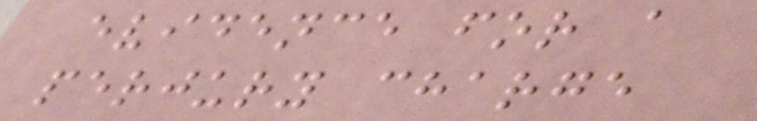evidence for a
perjury charge
